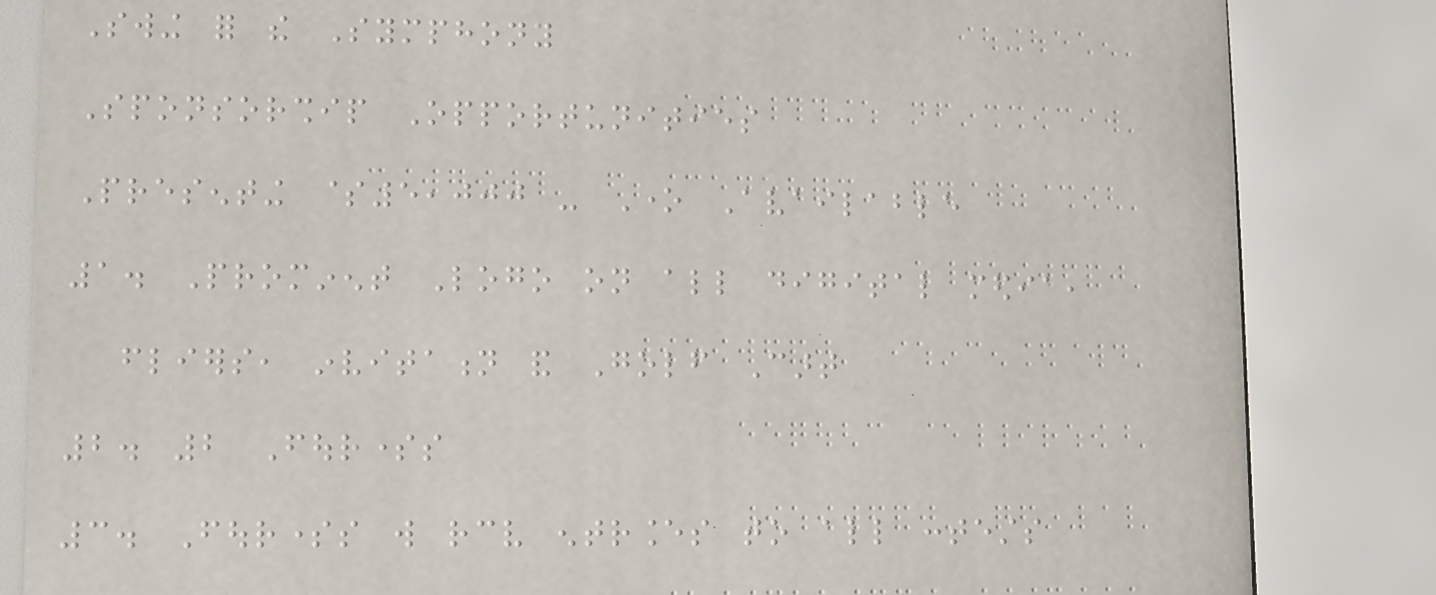Swing for the Symphony
Sponsorship Opportunities
Presenting $5,000 - One Available
1. Prominent Logo on all digital media,
fliers, invitation and Golf Cart
2. 2 Foursomes
3. Foursomes will receive entrances to all contests
